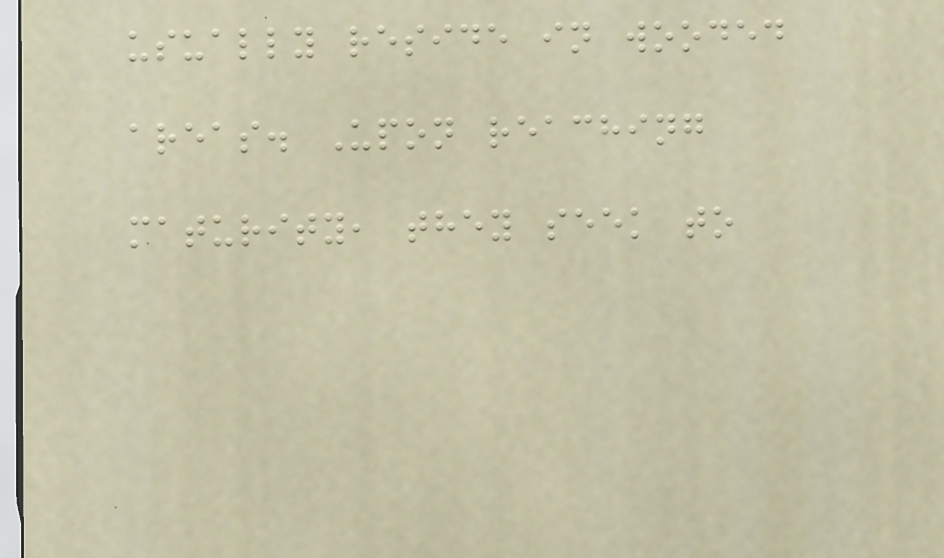usually reside in wooded
areas. Upon reaching
maturity, they seek to
